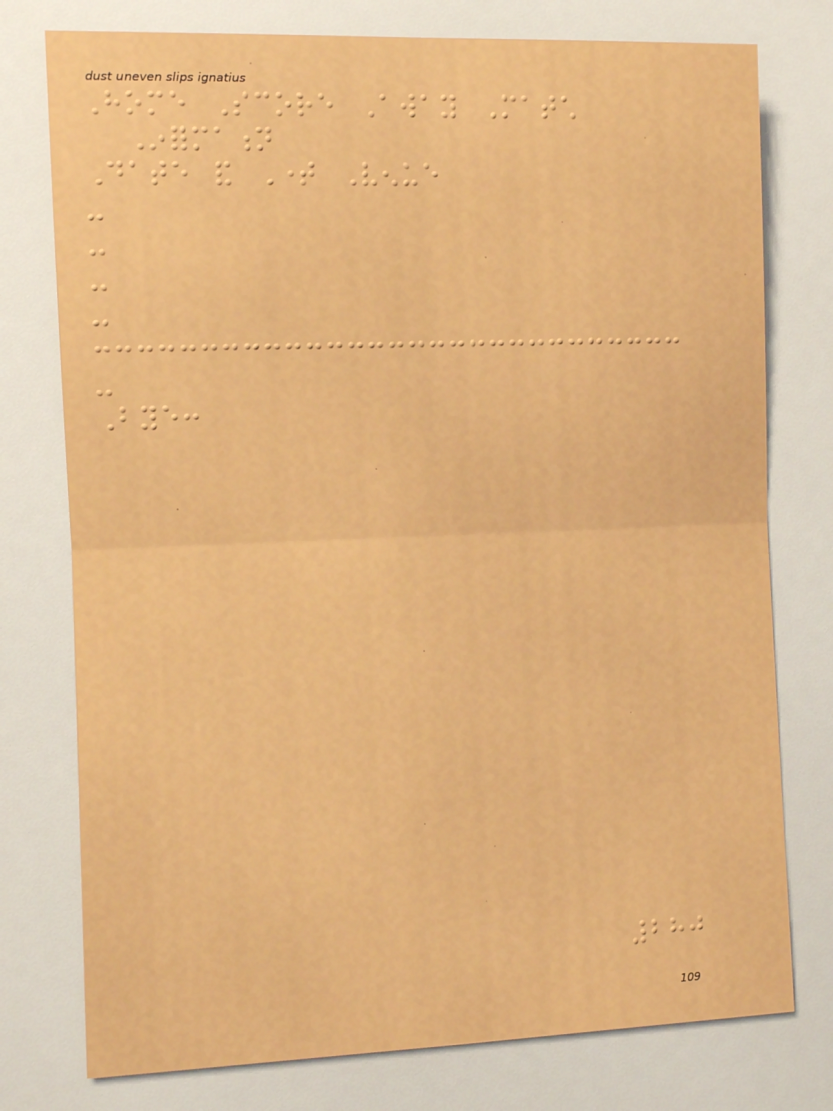Home Score Away Match
Information
Date and Time Venue
-
-
-
-
-
Bye:
280
